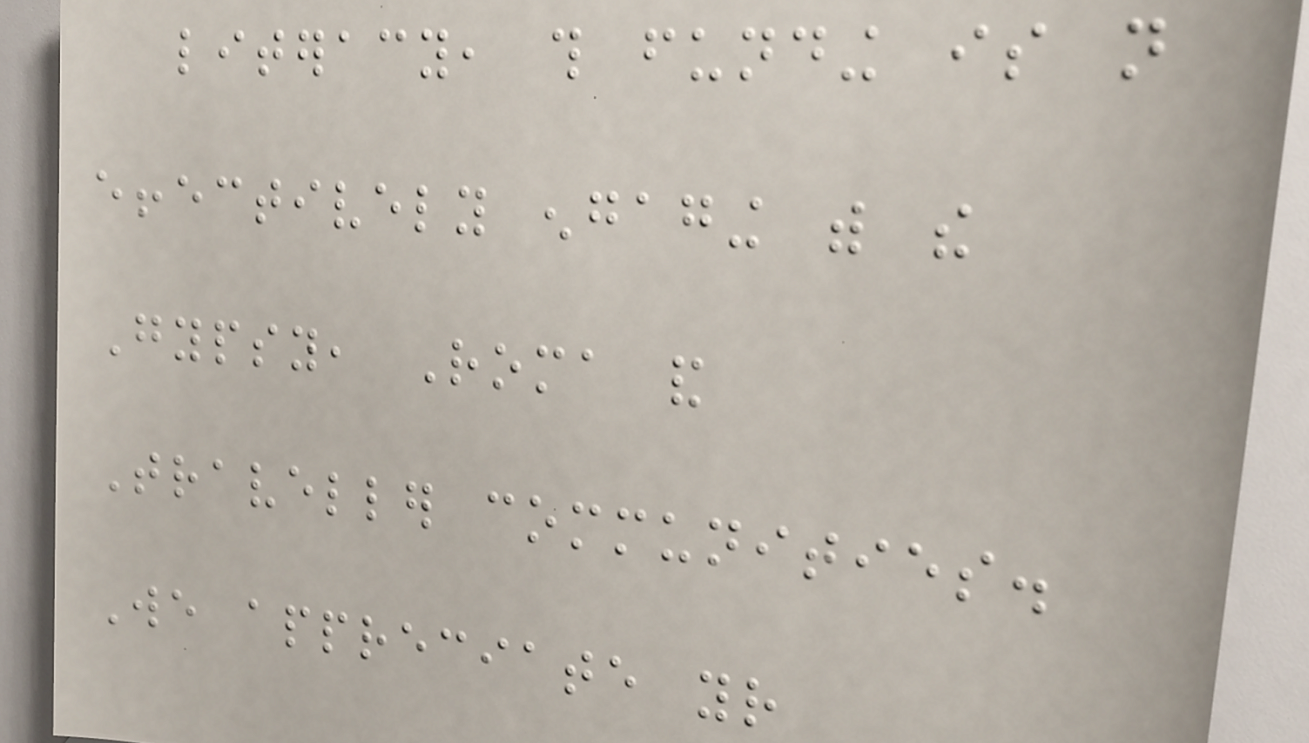literacy, this funding is not
effectively engaging with the
Gypsy, Roma and
Traveller communities.
We appreciate your
